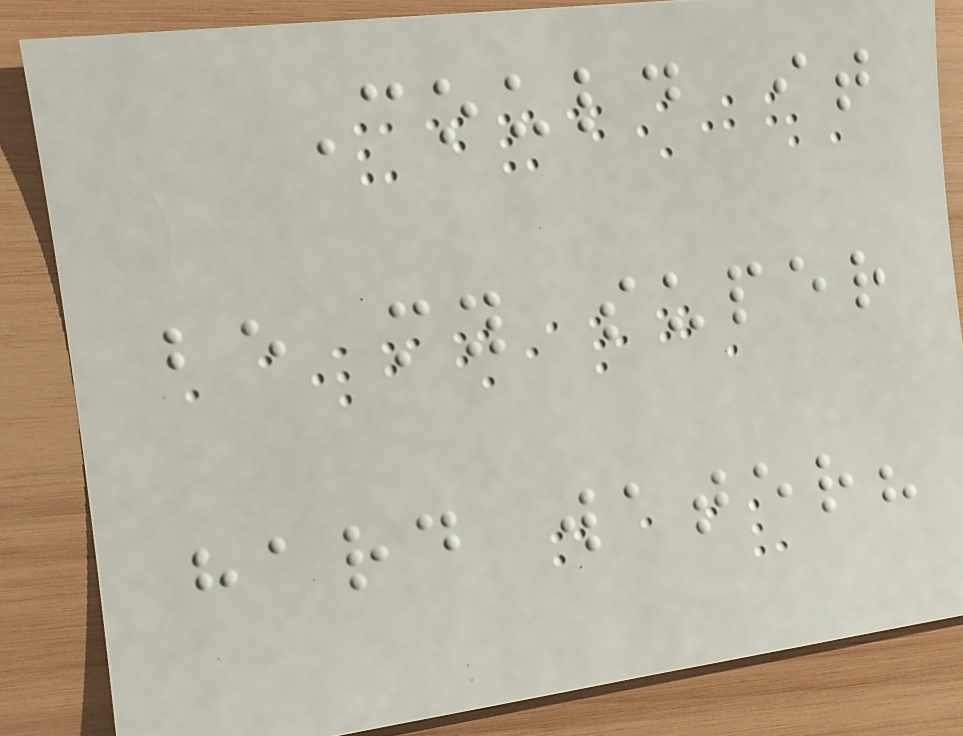Could it
be my super
hard water?
